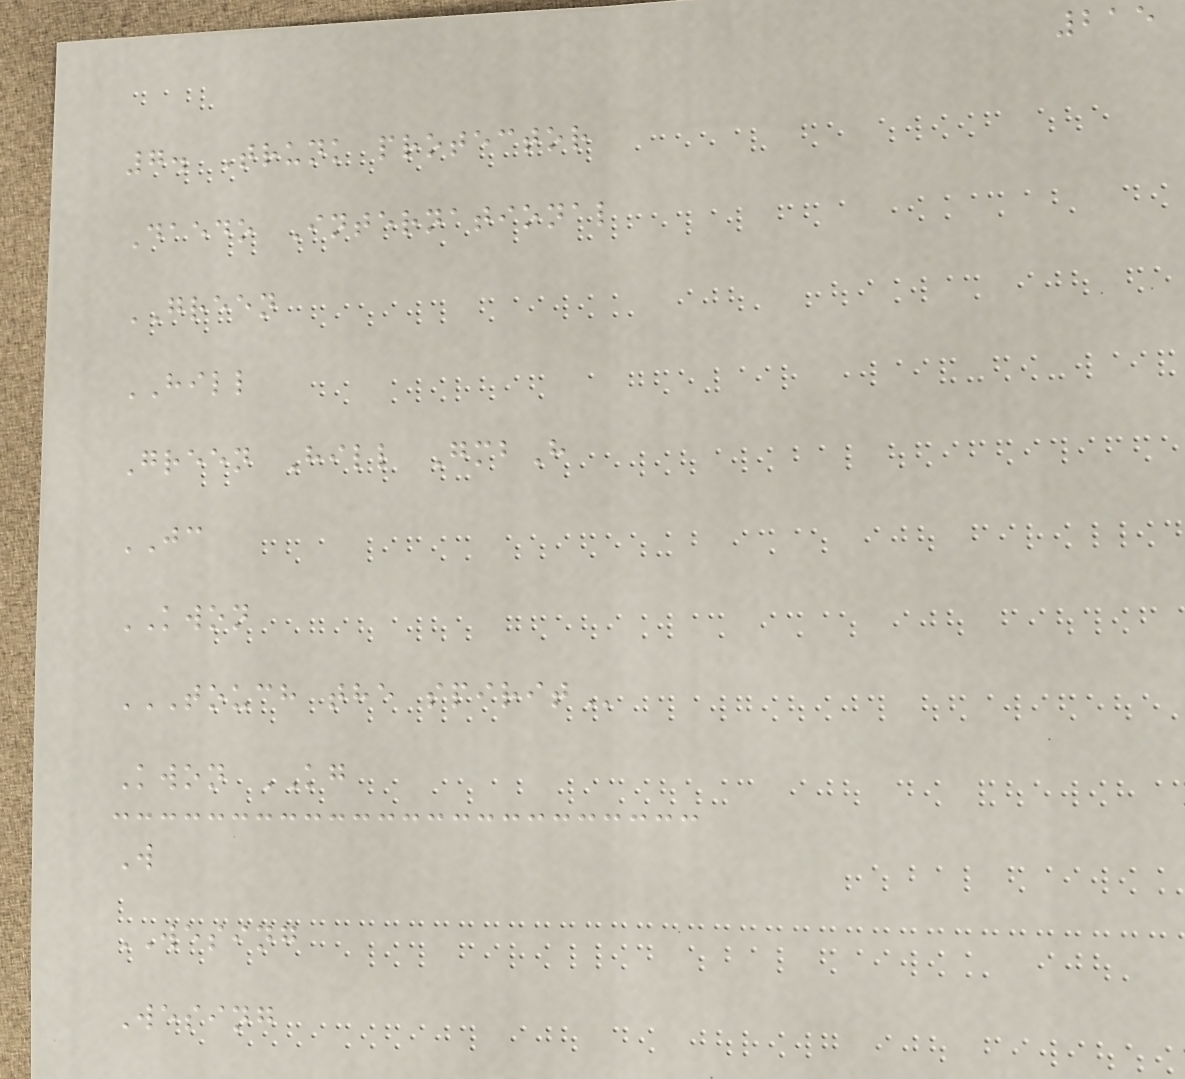215
7. Trunk protector
Daedo International
GREEN
HILL
Green Hill GmbH
JC
KWON
TOUCH THE SPIRIT
Kwon KG
W
WESING
Wesing
